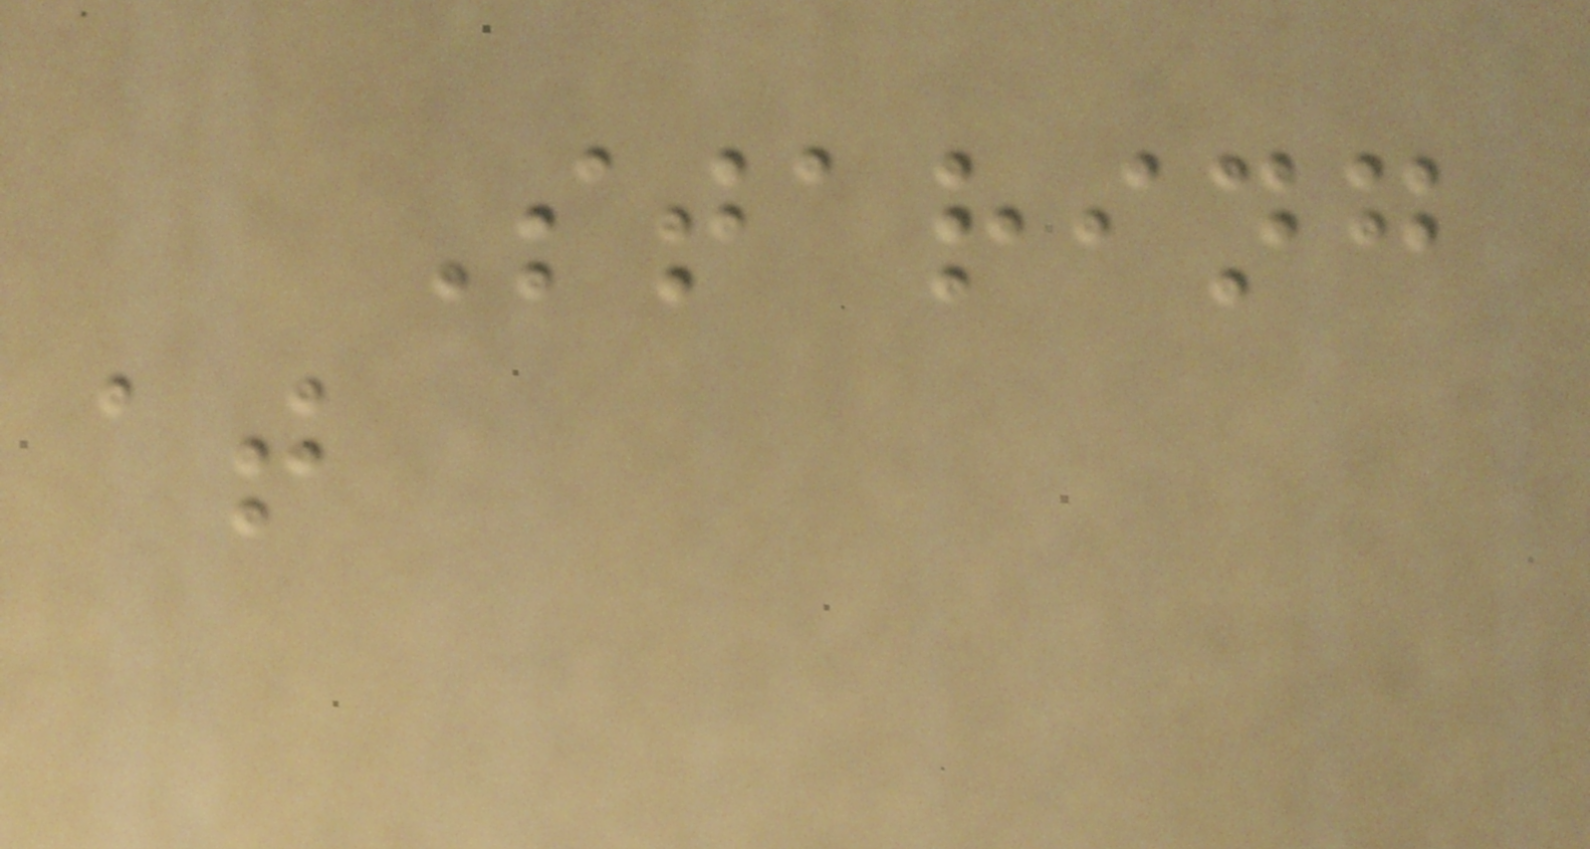Staring
at
